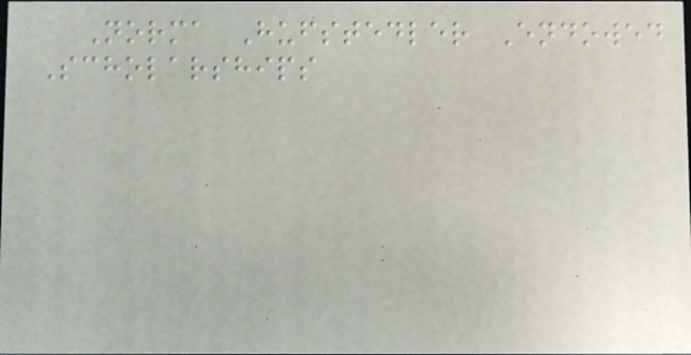Norma Hufstedler Endowed
Scholarships
